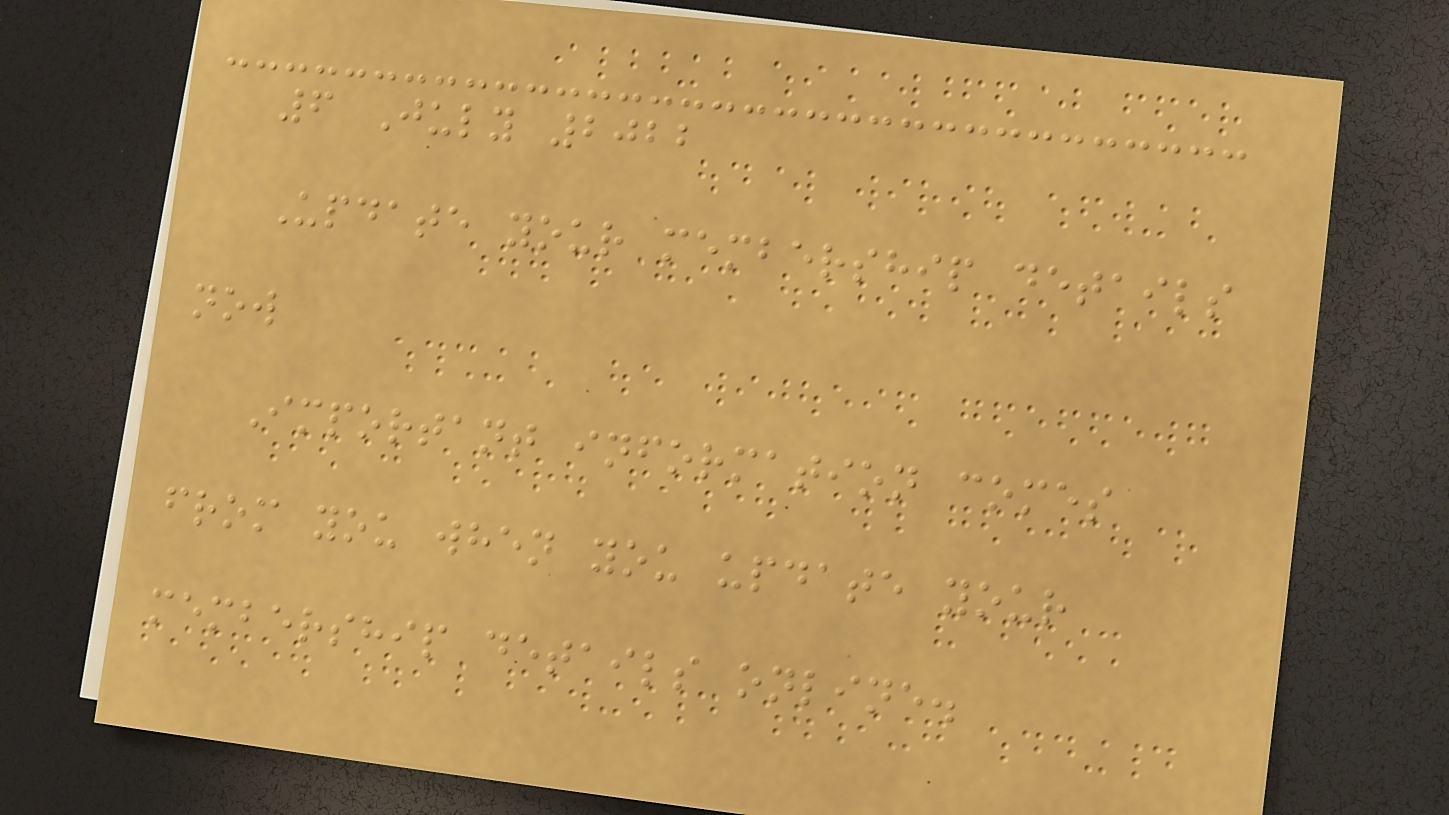6 July 2022
Update your membership details
now
Important information comes
from you when you update your
membership details online.
